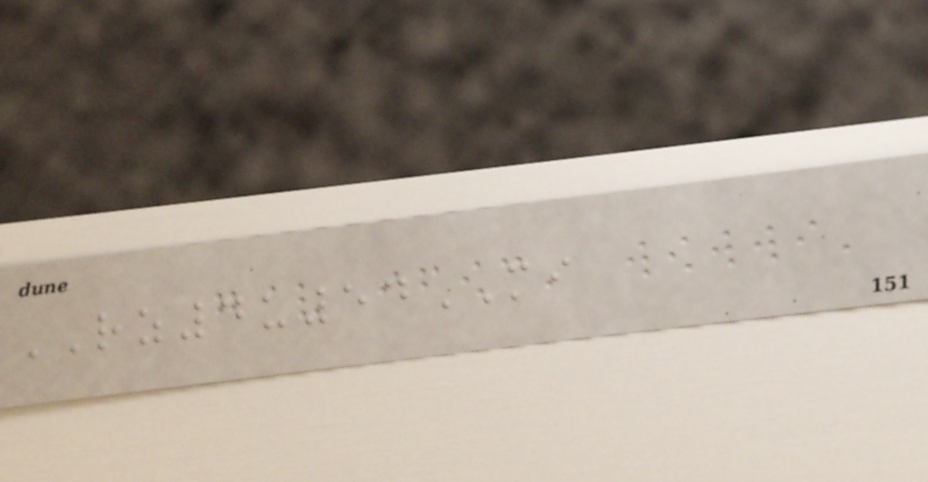RZ4u54MI
